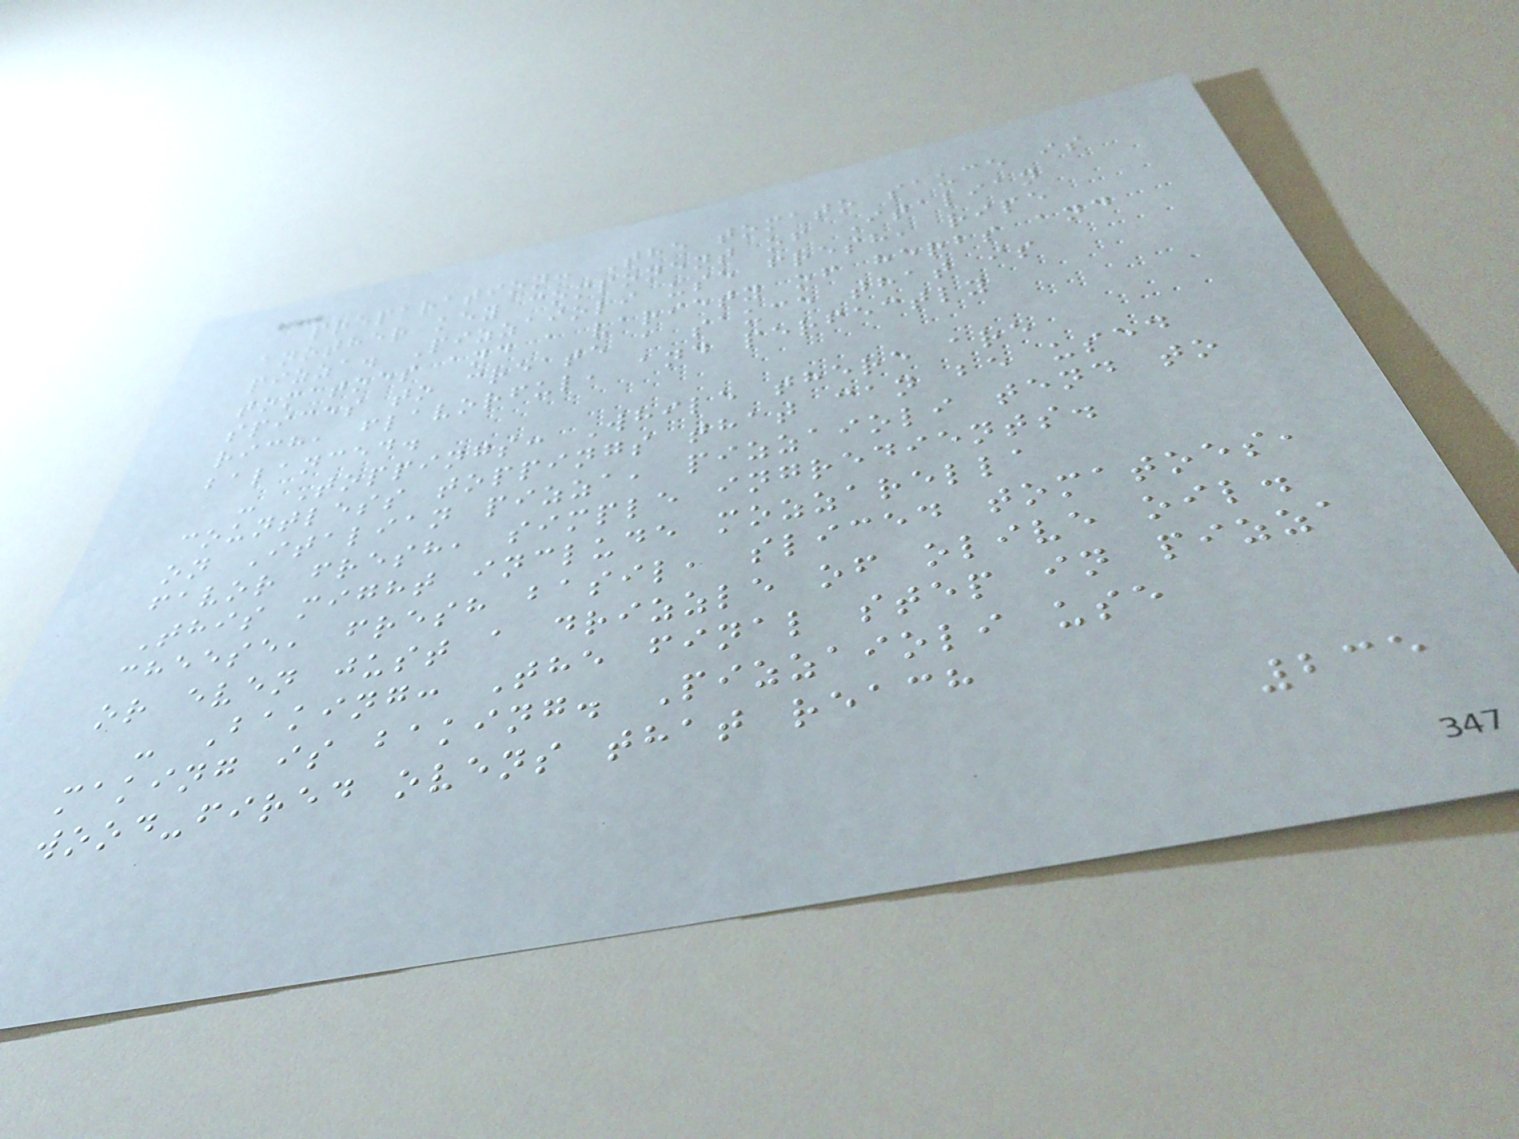preparation: The tomato sauce is
another key component of Italian
pizza. Pizzaioli use fresh, ripe
tomatoes and a variety of herbs and
spices to create a sauce that is
rich, flavorful, and perfectly
balanced.
- Toppings: While there are
countless toppings that can be used
on Italian pizza, pizzaioli tend to
favor fresh, simple ingredients.
This might include mozzarella
cheese, fresh basil, sliced tomatoes,
or even just a drizzle of olive oil.
- Baking: The final step in pizza
making is baking. Pizzaioli use
wood-fired ovens that reach
235
